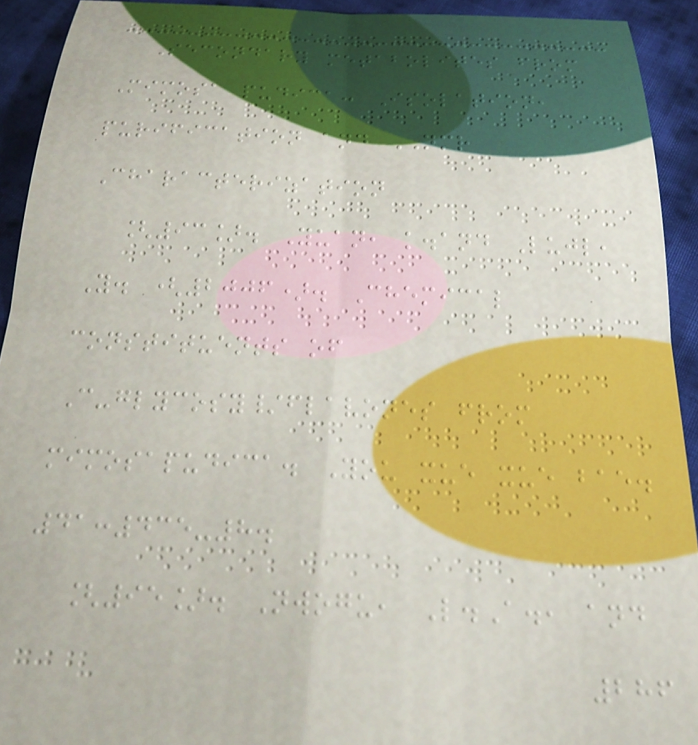Secondary metabolites from
Mimosa pudica: Isolation,
purification and NMR
Characterization
[93]. Yuan, k.and Lujl,
Y. (2006). Chemical
constituents of
C-glycosy/flavones from
mimosapudica. You xue xue bae.
41:435-8.
[95]. Nwogu, L.A., and
286
